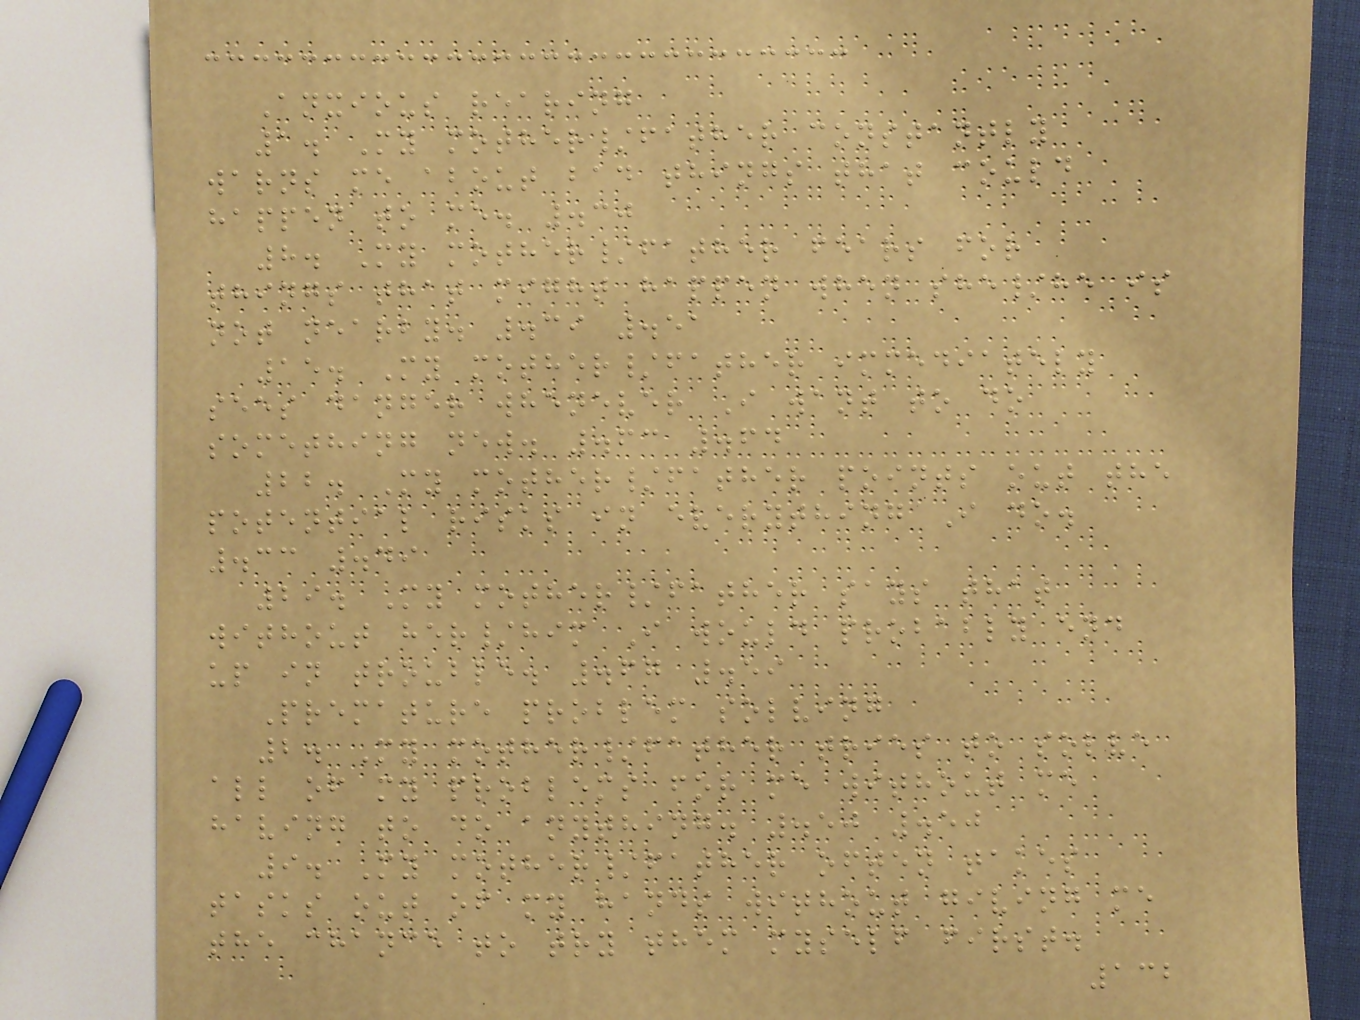Anxious rearing
1. My mother/father constantly
warns me about bad things that could
happen to me. .30
8. My mother/father fears for
things that might happen when she/he is
not nearby. .39 .51
15. My mother/father immediately
sees danger whenever I want to do
something new. .63 .64
22. My mother/father points out the
potential risks in everything I do.
.33 .49
29. My mother/father says that
without her/him I would probably end
up in trouble. .67 .59
Premature problem solving
2. My mother/father tries to solve
all of my problems for me without me
having to do anything. .50 .50
9. My mother/father often takes
tasks out of my hands without giving me
the chance to try them myself first.
132
